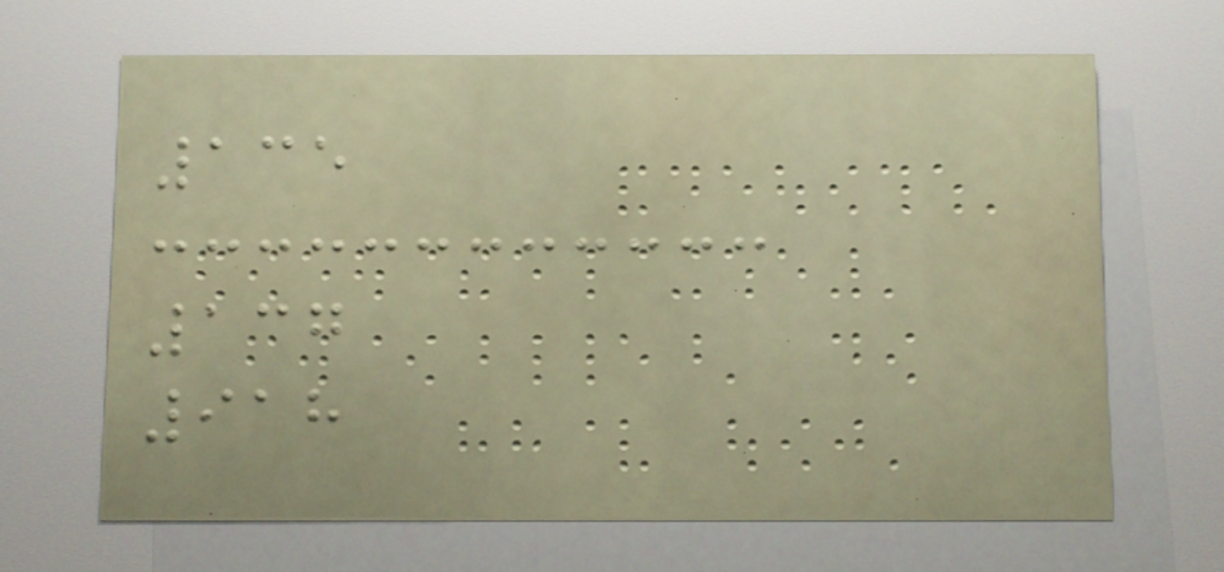135
137
918
